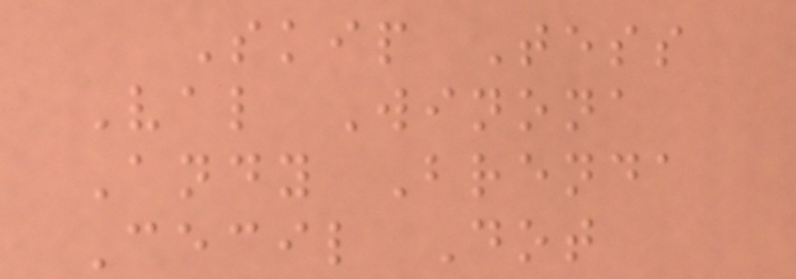Skip Tess
Val Winona
Andy Brenda
Cecil Dot
